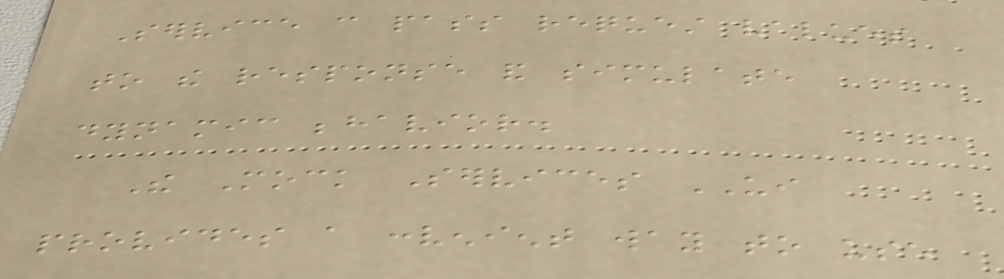Service can pass request values
to the response and simulate
dynamic behavior.
The Mock Services UI
provides a convenient way to use
